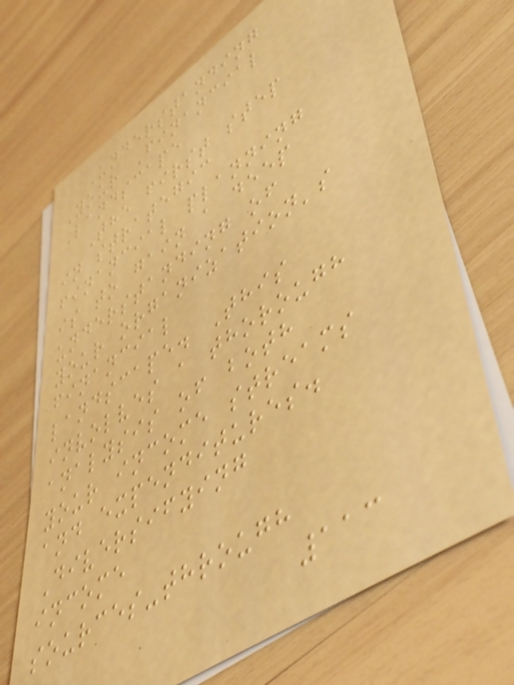Understanding
Your Financial
Landscape
The first step
in strategic
financial planning
is to gain a deep
understanding of
your organization's
financial
landscape. This
involves a thorough
analysis of both
your income streams
and expenditures.
Diversifying
income
sources-through
113
